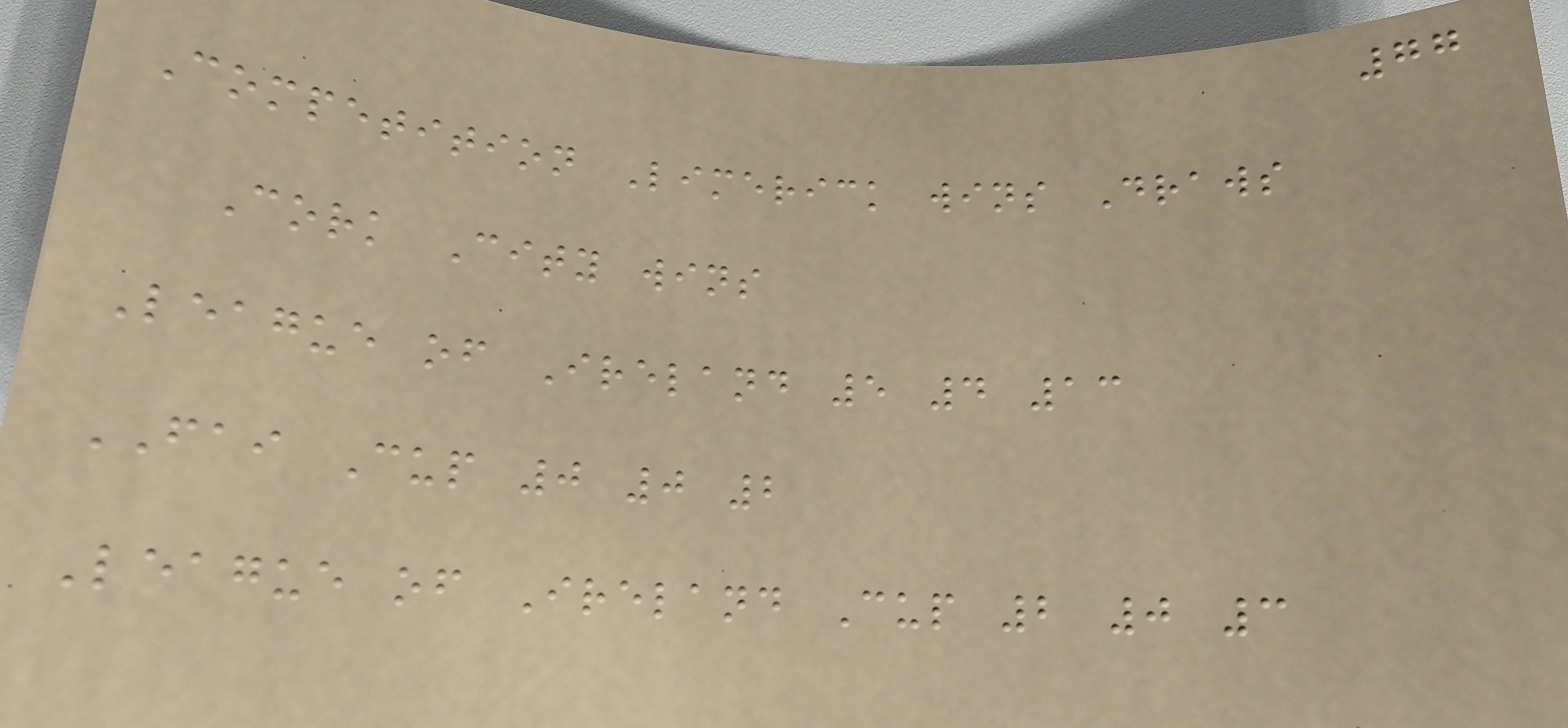77
Competition Limerick wins Draws
Cork City wins
League of Ireland 5 4 13
FAI Cup 0 0 2
League of Ireland Cup 2 0 3
